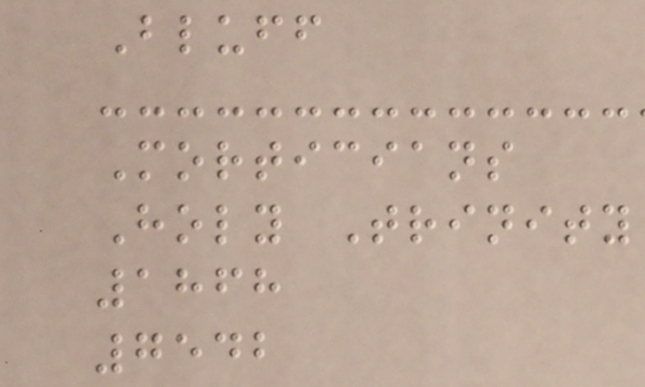Bluff
Morticians
Holy Trinity
1868
7542
